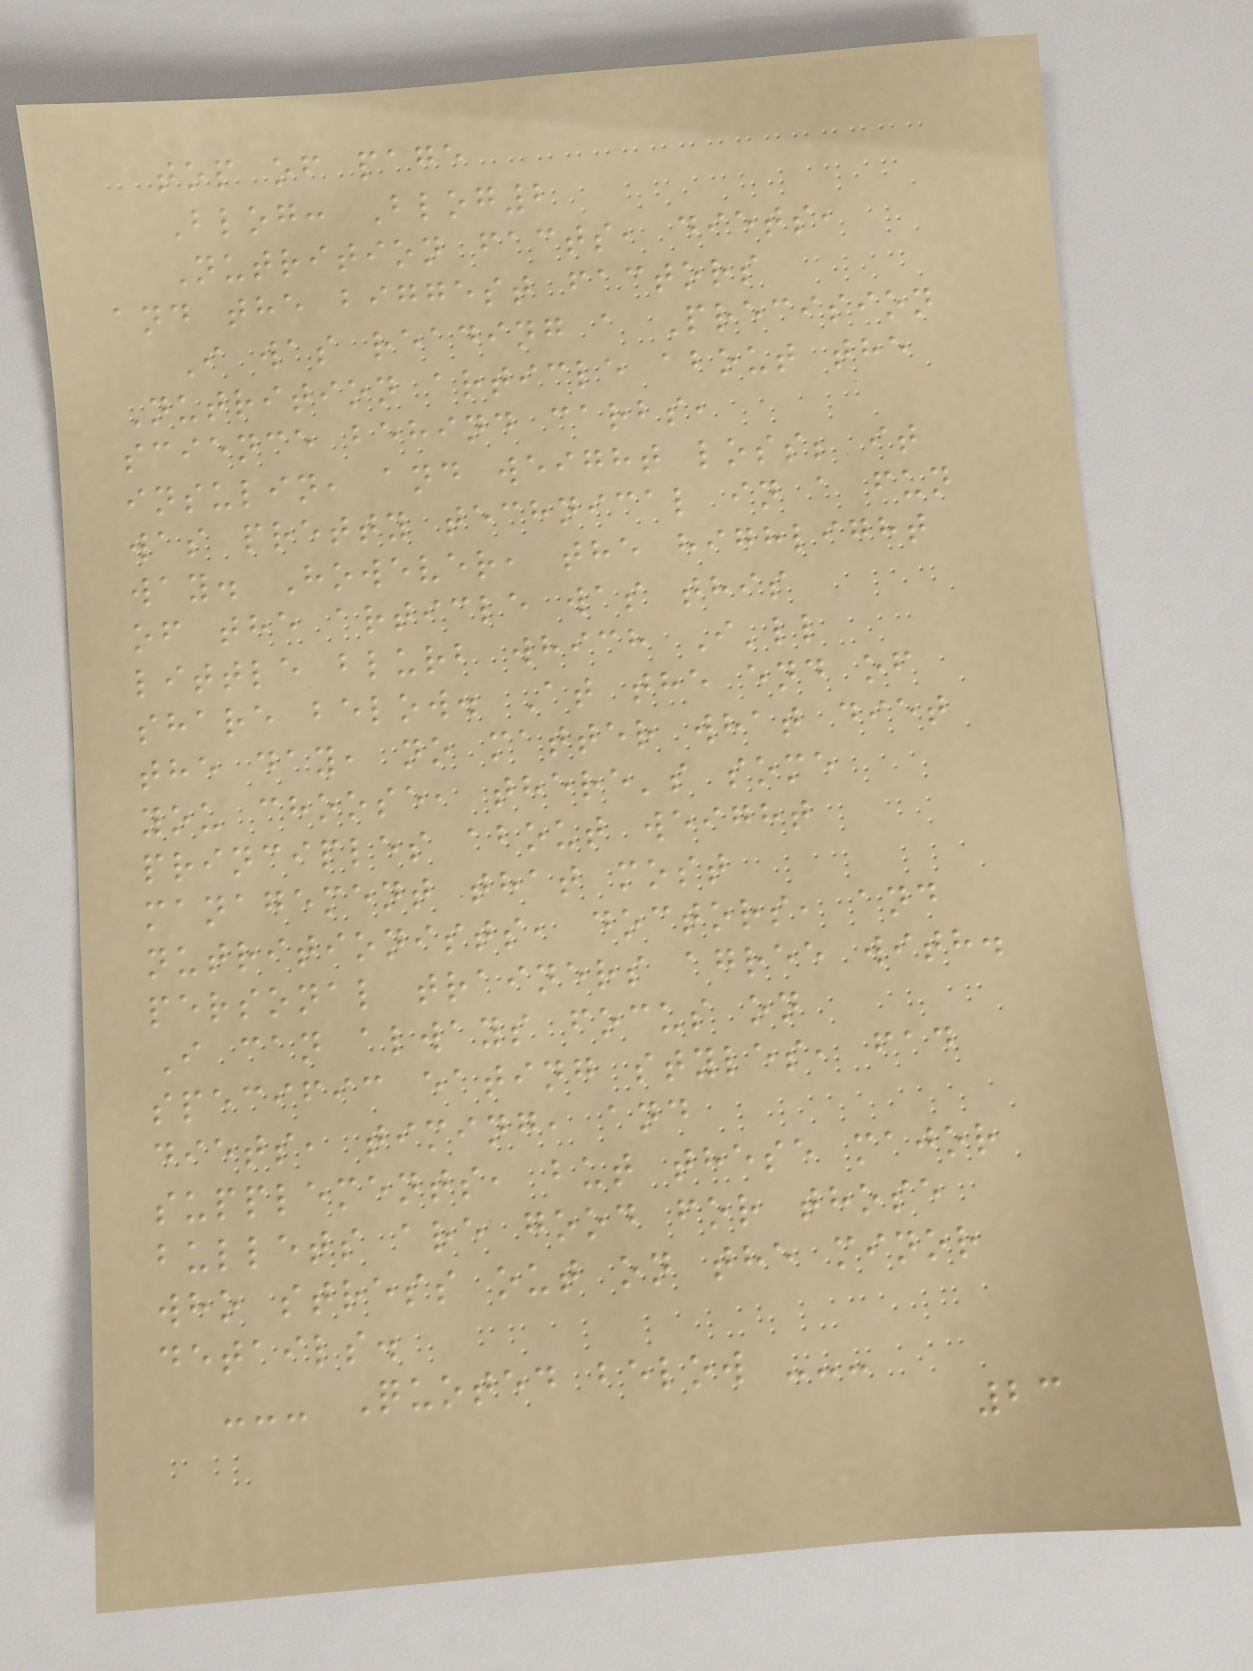top of page
Blog: Blog2
Nutrition facts, diets,
and the biggest factors
I was reading a Precision
Nutrition article about the
science behind carbs,
insulin, and weight loss; it
was pretty technical in a fun
way. However, the highlight
of the article was this
little blurb which I'll
share below. At the end of
the day, no matter what diet
you choose, there's some
principles about weight
management that most
nutritionists, doctors, and
personal trainers agree with.
I can always focus on
specific eating styles, fad
diets, timing, and
supplements, but these major
bullets are good for those
who stress out on the minor
details.
--- Quoted below ---
23
